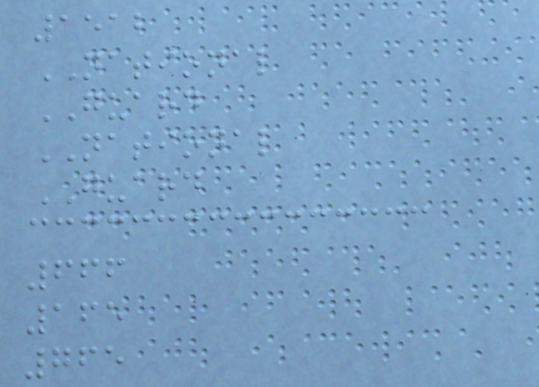1512
NATIONAL
GUARD
NATIONAL
GUARD
666
165
765
